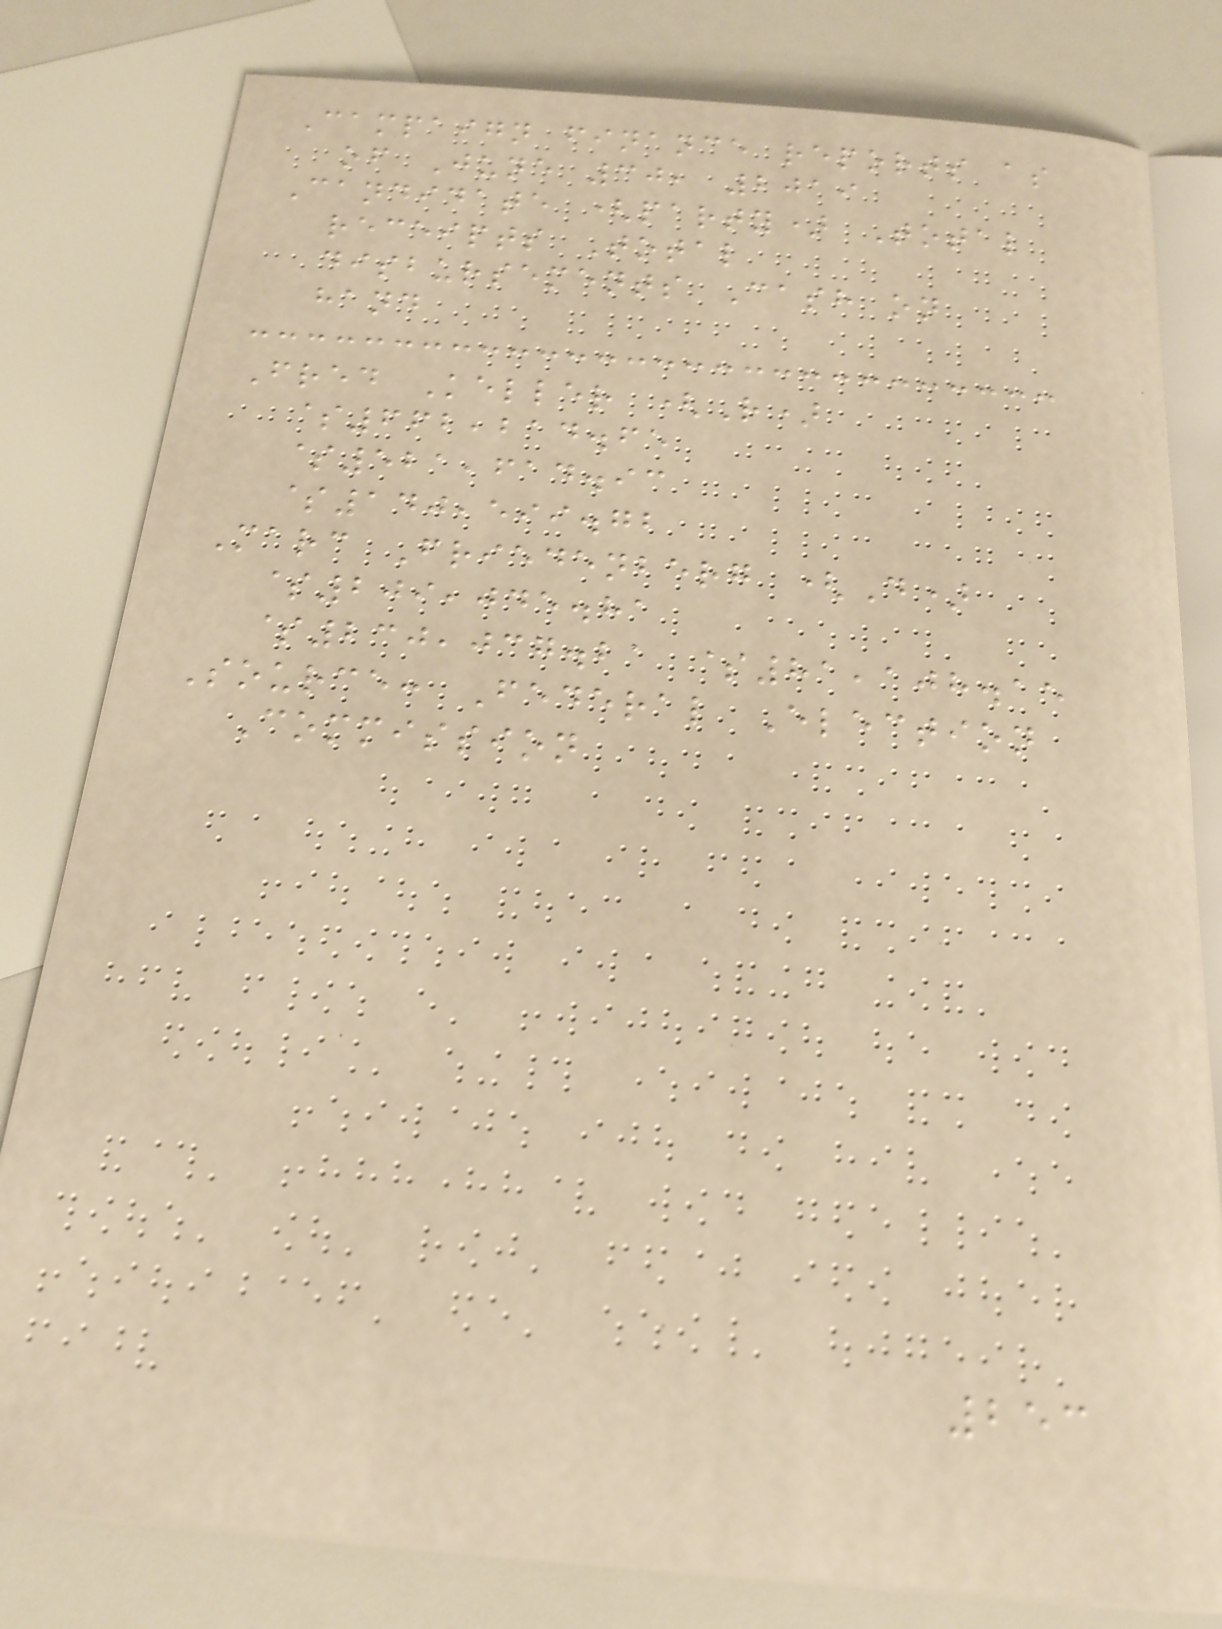Campaign finance reports as
of June 30, 2019
Candidate (party) Total
receipts Total
disbursements Cash on
hand
Fred Keller (R)
$662,214.65
$521,614.93
$140,599.72
Marc Friedenberg (D)
$209,045.81
$230,037.21 $81,108.15
Source: Federal Election
Commission
253
